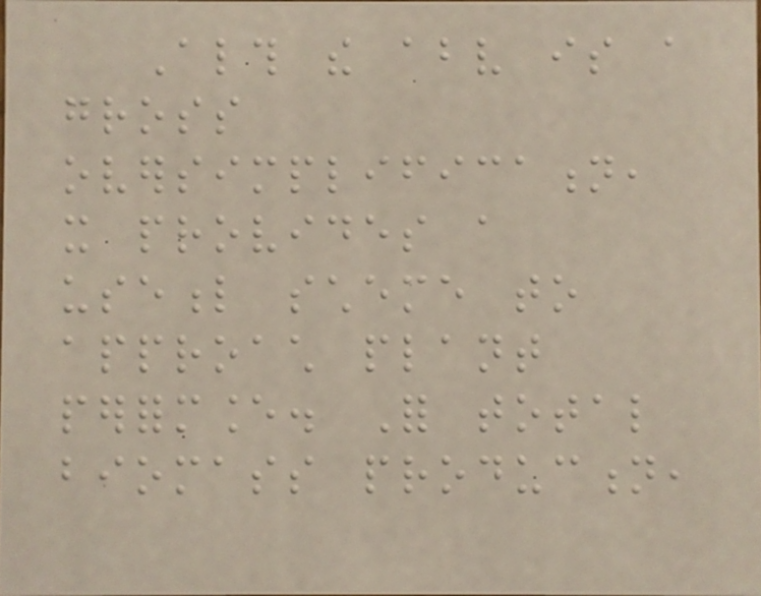Although the above is a
gross
oversimplification,
it provides a
useful scheme to
approach plant
performance. For total
biomass production,
